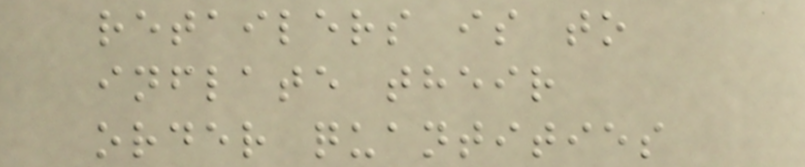retailers is to
inflate their
order quantities
